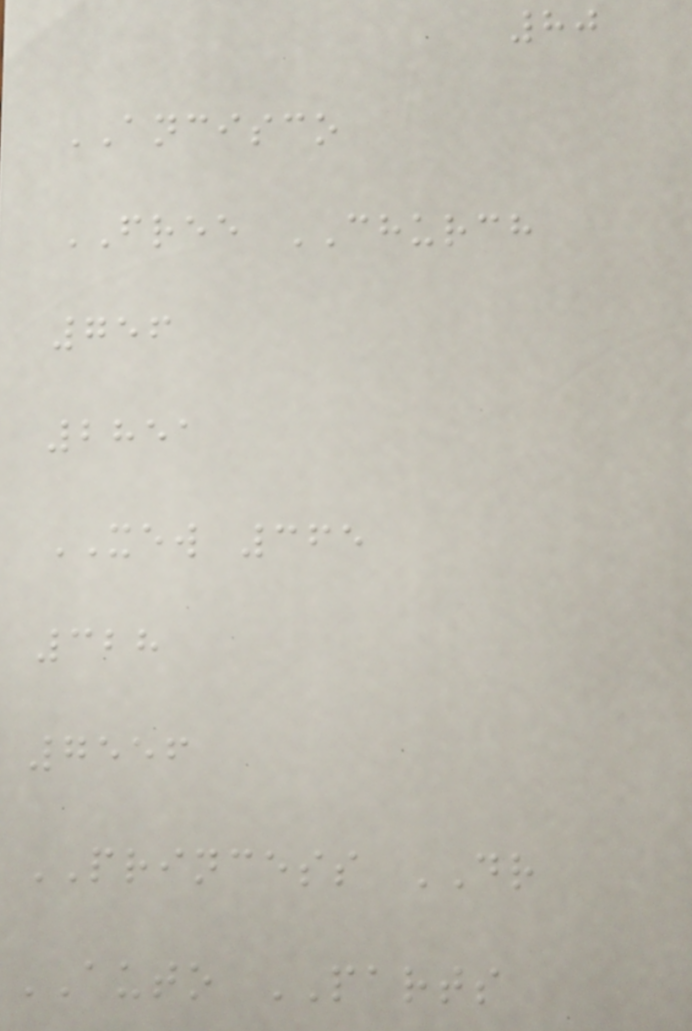80
ANCISCO
FREE CHURCH
756
2851
XEW 365
328
7556
PRINCESS DR
AUTO PARTS
